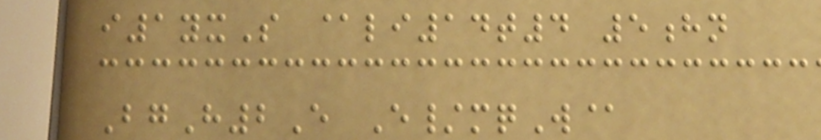i1yxS @li14t4 5hn
BgH2E E/mqW@
